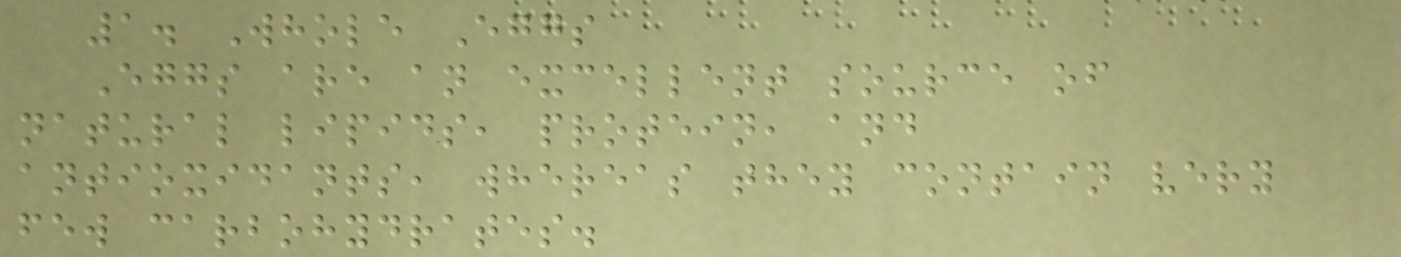1. Whole Eggs
Eggs are an excellent source of
natural lipids, protein, and
antioxidants, whereas they contain very
few carbohydrates.
